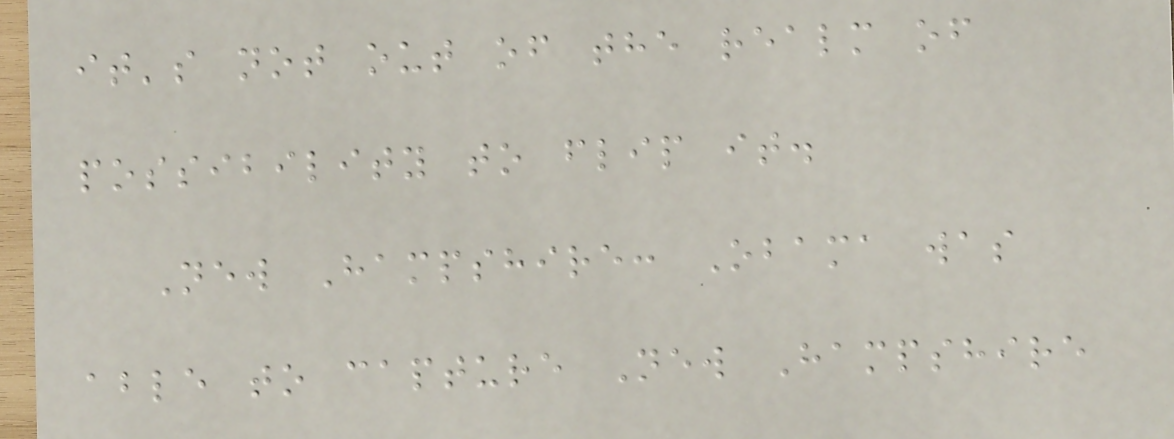it's not out of the realm of
possibility to flip it.
New Hampshire: Obama was
able to capture New Hampshire
